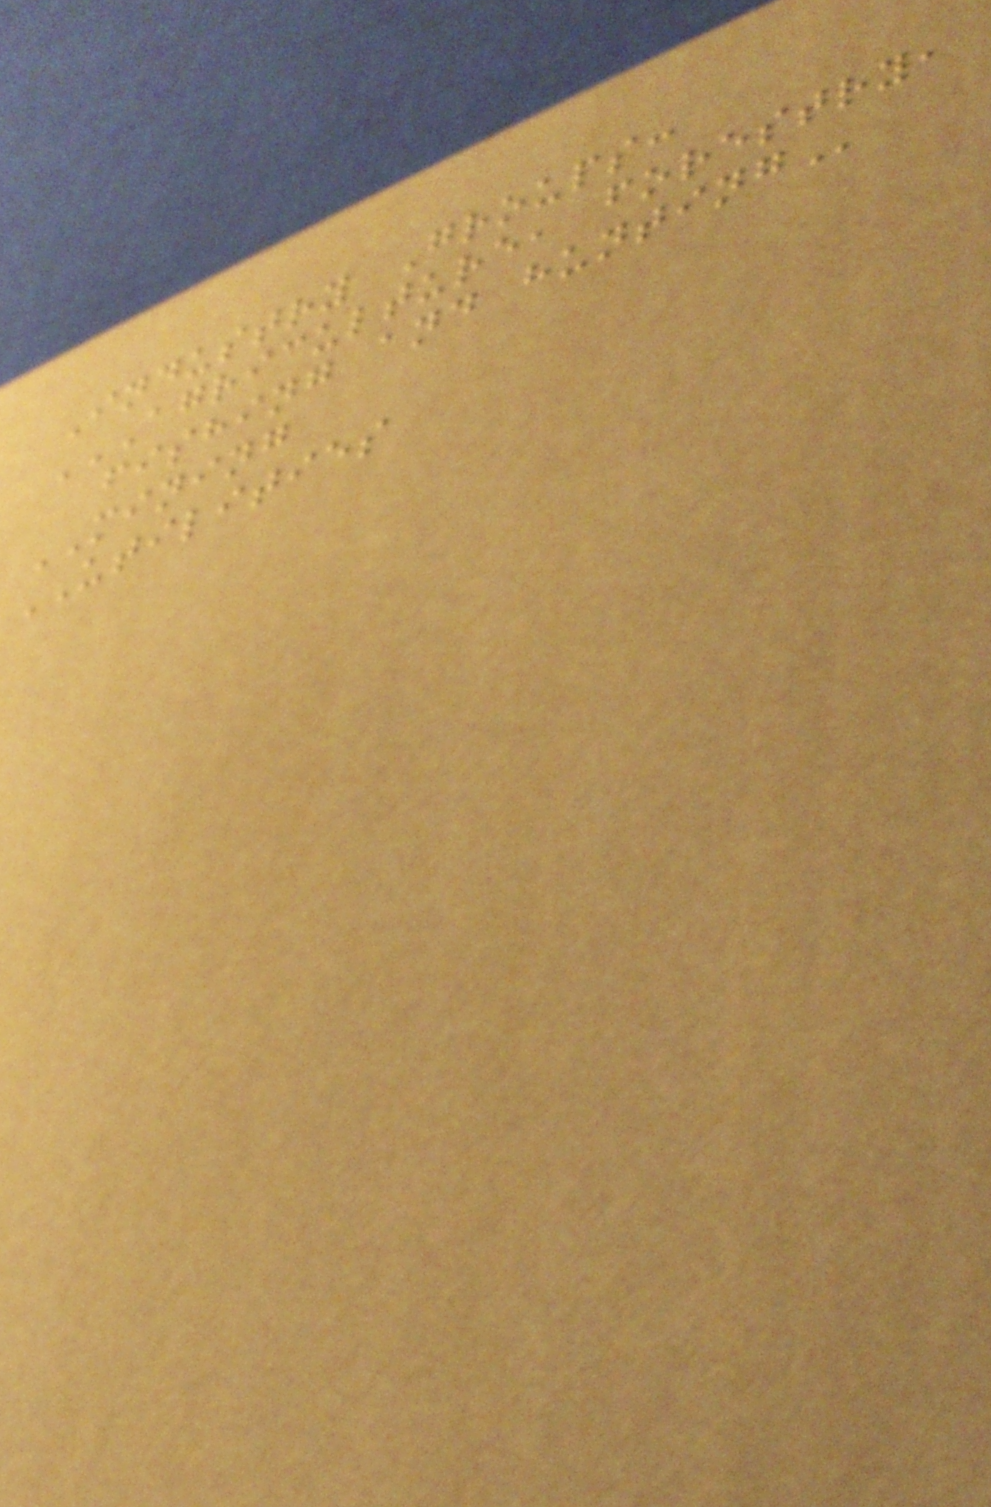Industry Groups:
AGRICULTURE, FORESTRY,
FISHING AND HUNTING
MINING
UTILITIES
